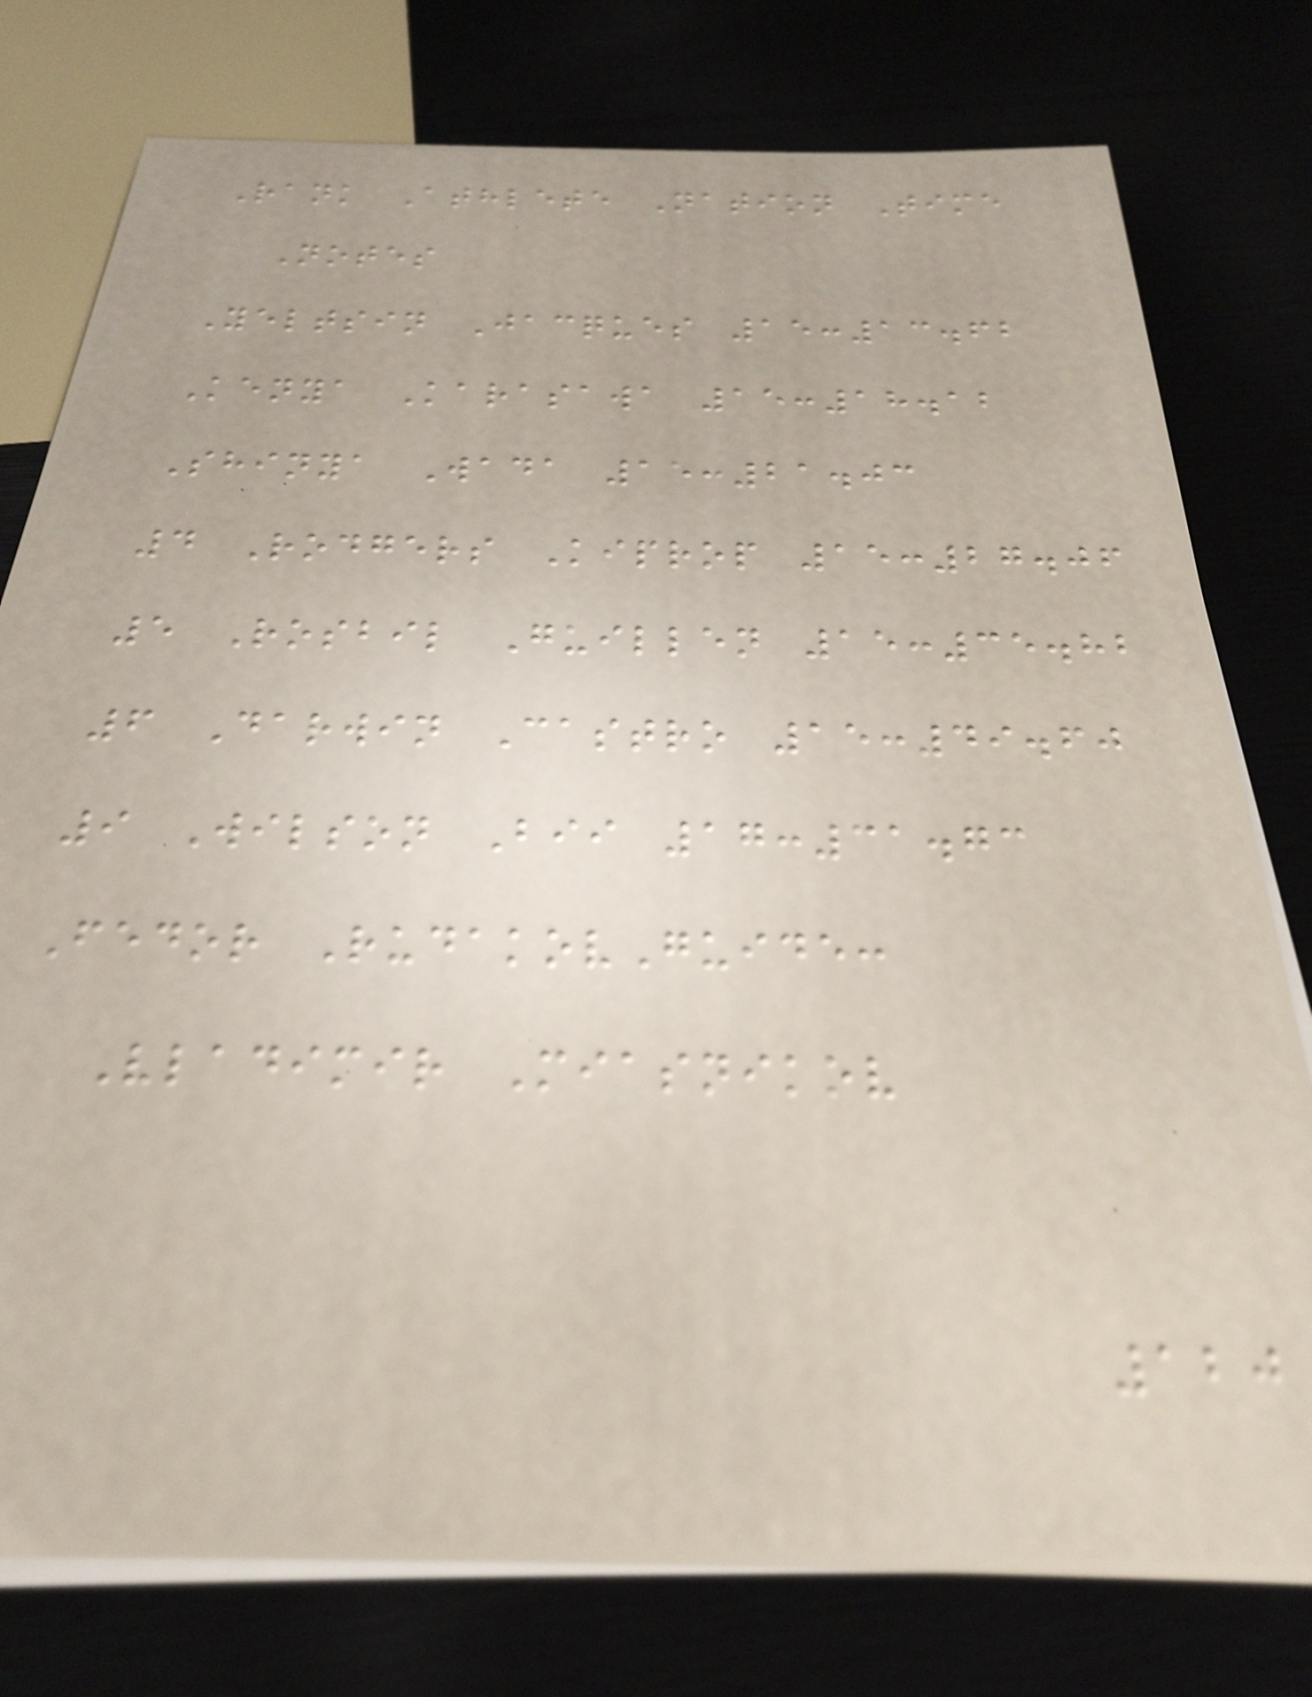Rank Athlete Nation Time
Notes
Yeltsin Jacques 15:13.62
Kenya Karasawa 15:18.12
Shinya Wada 15:21.03
4 Rodgers Kiprop 15:27.06
5 Rosbil Guillen 15:35.82
6 Darwin Castro 15:49.60
9 Wilson Bii 17:31.73
Fedor RudakovGuide:
Vladimir Miasnikov
120
